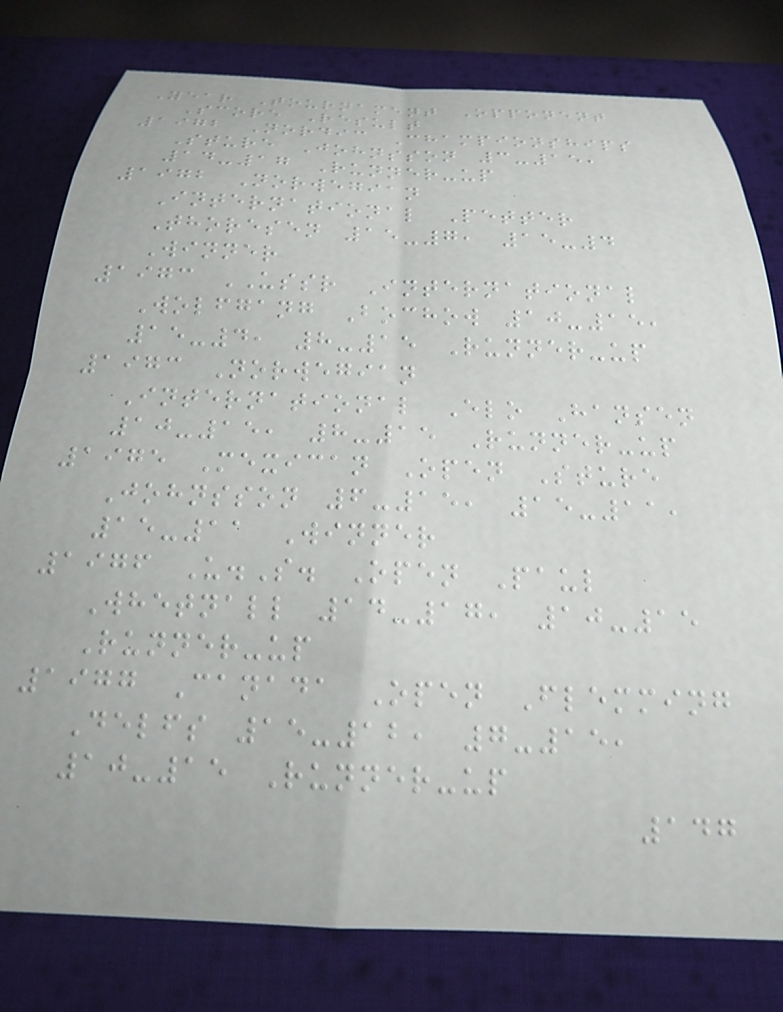Year Tournament Opponent
Score Result
1972 Nordic Championships
Sture Johnsson 3-15,
14-17 Runner-up
1972 Norwegian
International Petter
Thoresen 15-7, 15-4
Winner
1973 USSR International
Wolfgang Bochow 10-15,
15-4, 8-15 Runner-up
1973 Norwegian
International Elo Hansen
10-15, 8-15 Runner-up
1975 Mexican Open Sture
Johnsson 6-15, 15-11,
15-11 Winner
1976 U.S. Open Paul
Whetnall 14-17, 10-15
Runner-up
1977 Canada Open Flemming
Delfs 15-12, 7-15,
10-15 Runner-up
147
